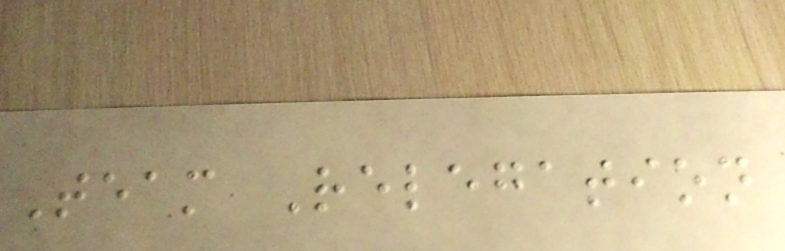Team Relegation
